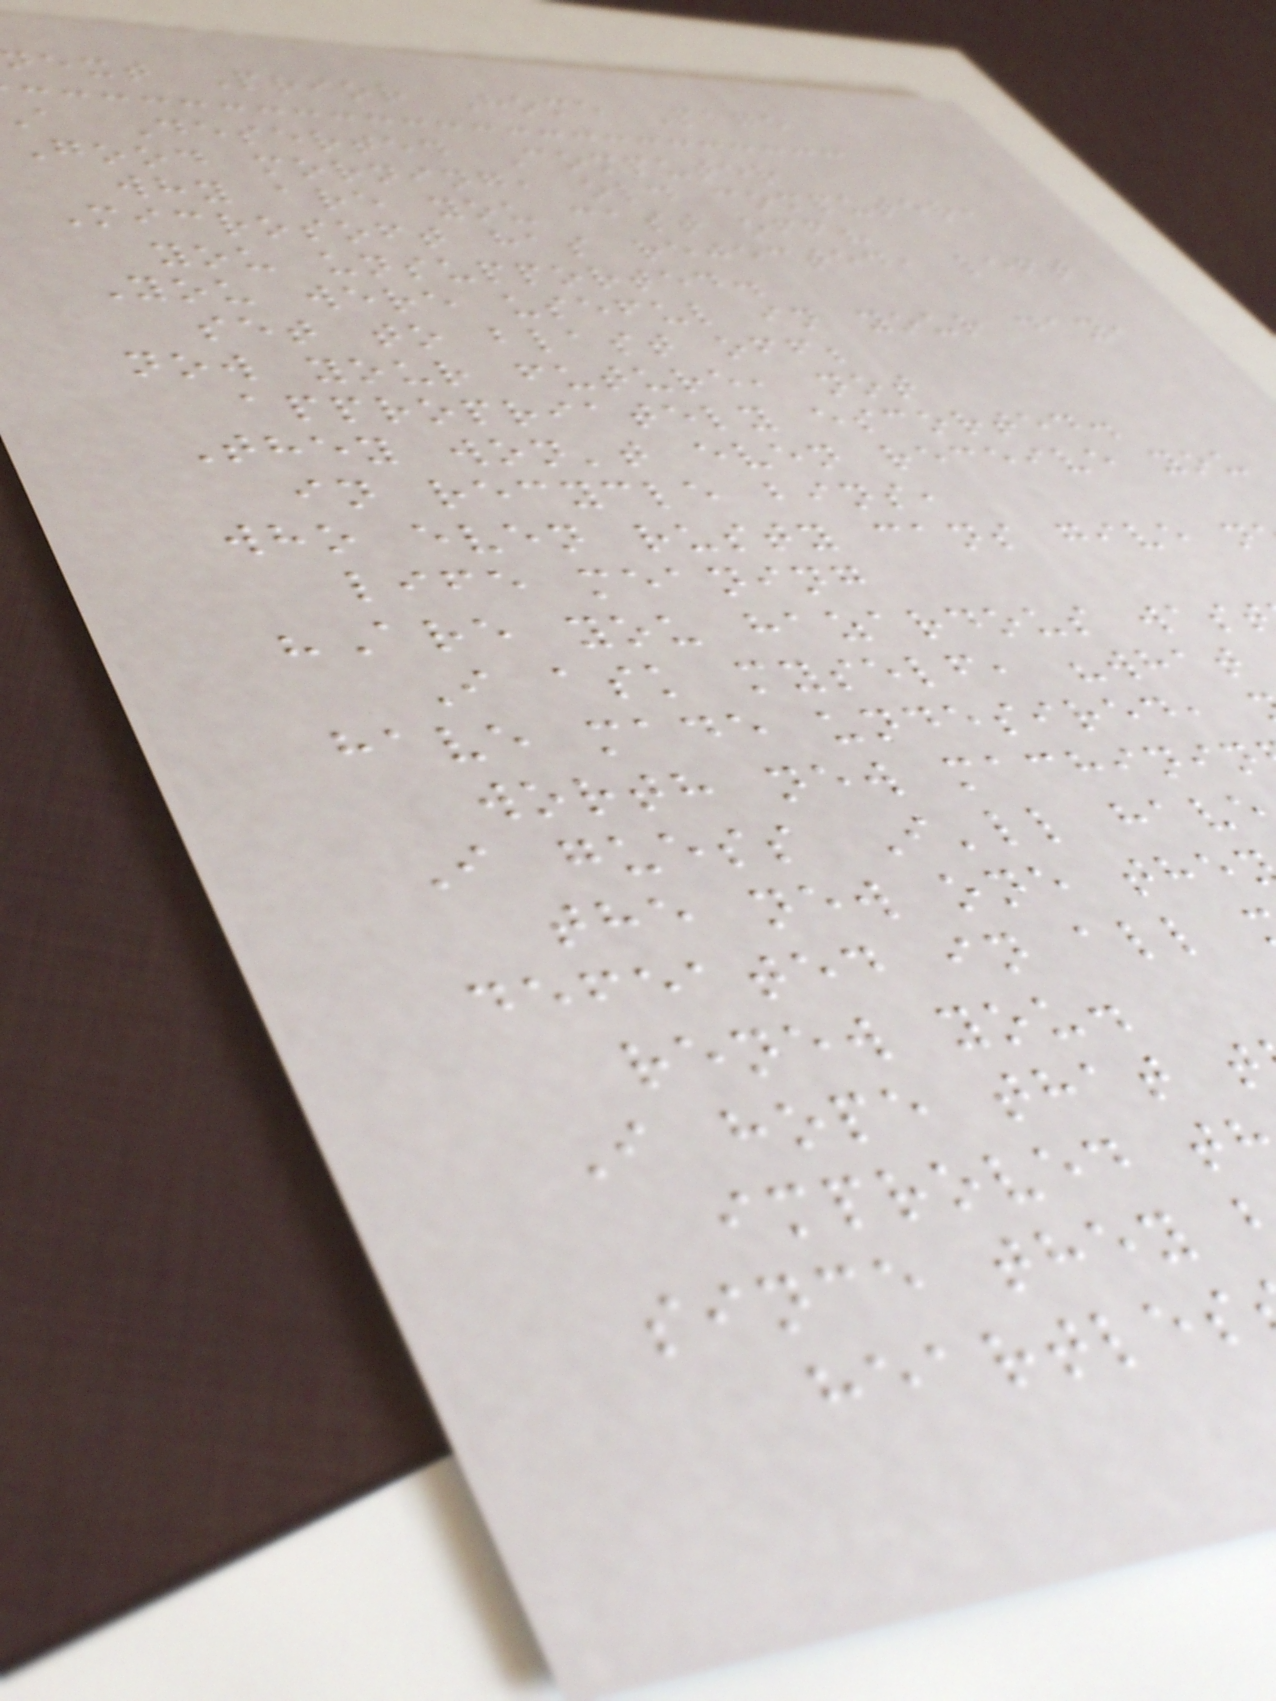ext Prior Home Page
a Deserted Computer
Good morning, old computer,
why are you cast off?
Microsoft has rejected, left
you unsupported.
You were useful in your day,
set to blast off;
now your future, not
appropriately escorted.
They won't even receive you
in recycle bins,
who even rusty cans give n
life meaning
"Are you hazardous was
I ask myself, "what
have made undesired,
worth new machinin
I guess I'll have
the new one the
defeated in all
renew you.
I hope that t
improved t
since they
heartles
